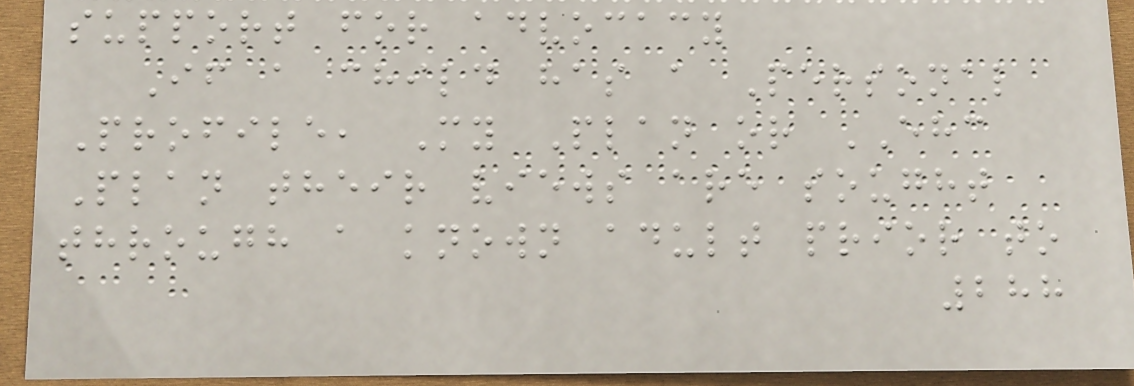support for advocacy
If a child has a Personal
Profile, My Plan or EHC
Plan their views are sought
through a known adult prior to
288
